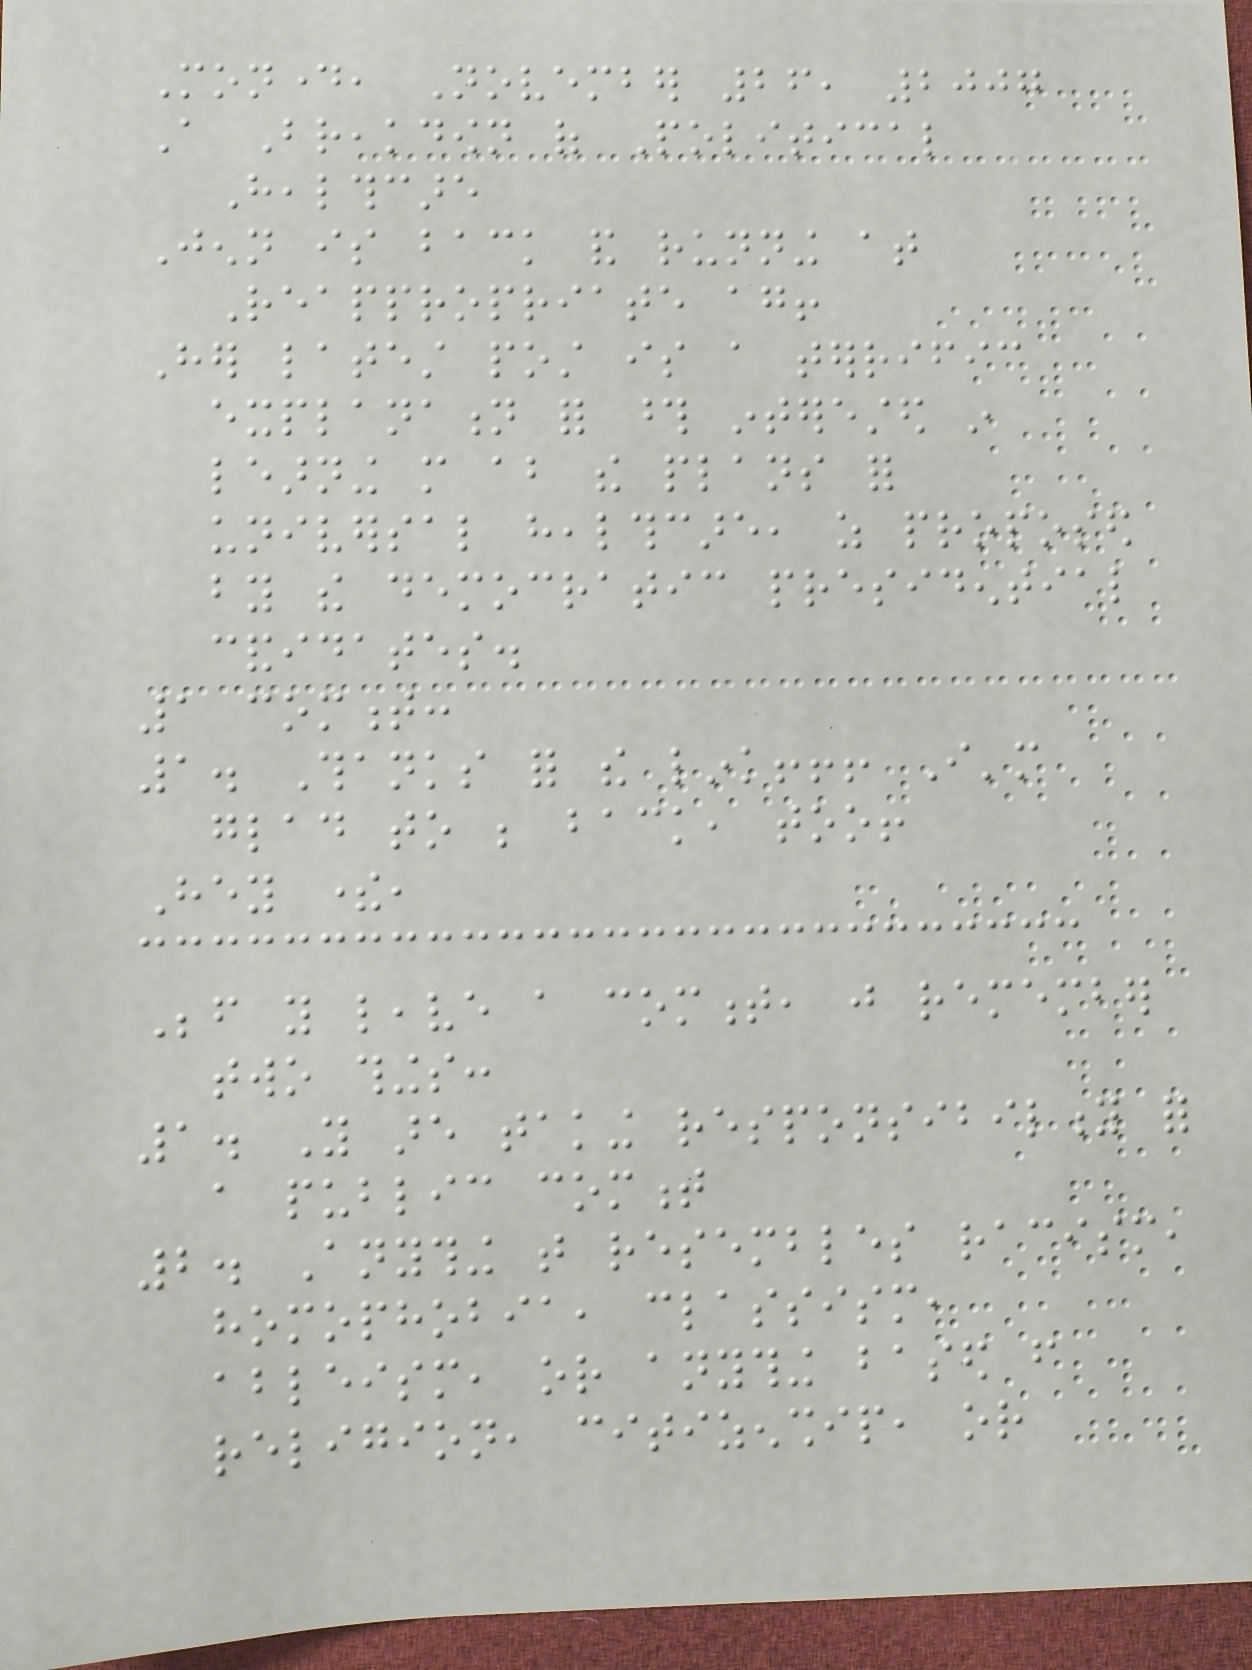Monday, November 26, 2007
A Breakdown of Political
Healthcare
Jenn is back and running at
Reappropriate again!
Her latest post is a terrific
explanation for those interested in
learning more about the plans for
universal healthcare, as proposed
by the democratic presidential
candidates.
1 comment:
1. Thanks for the link!!! I'm
glad to be back, too!
Hey there,
Before you leave a comment, just remember
two things:
1. You are taking responsibility for
a public comment
2. Anything that resembles racism,
homophobia, classism,
ableism, or anything based from
religion, citizenship, or
